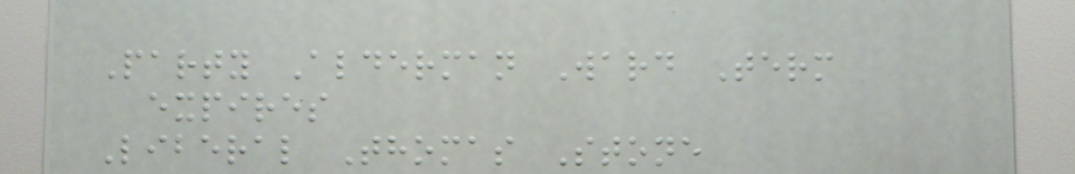Party Alderman Ward Term
expires
Liberal Thomas Stone
